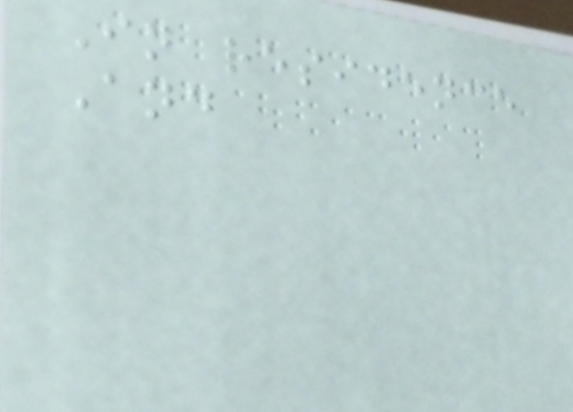In residence
And
